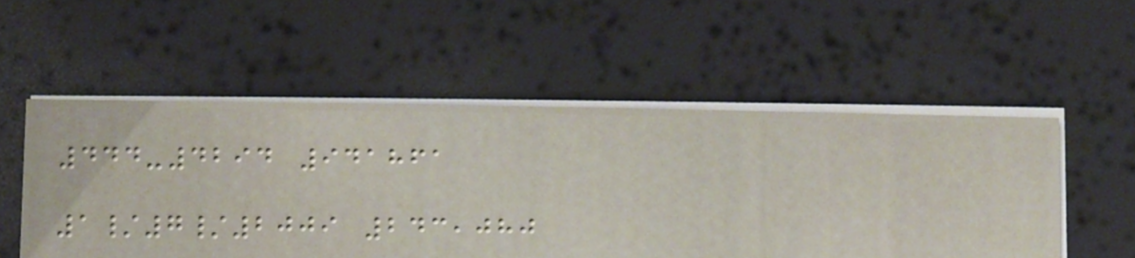444-4294 941861
1/7/2009 243,080
